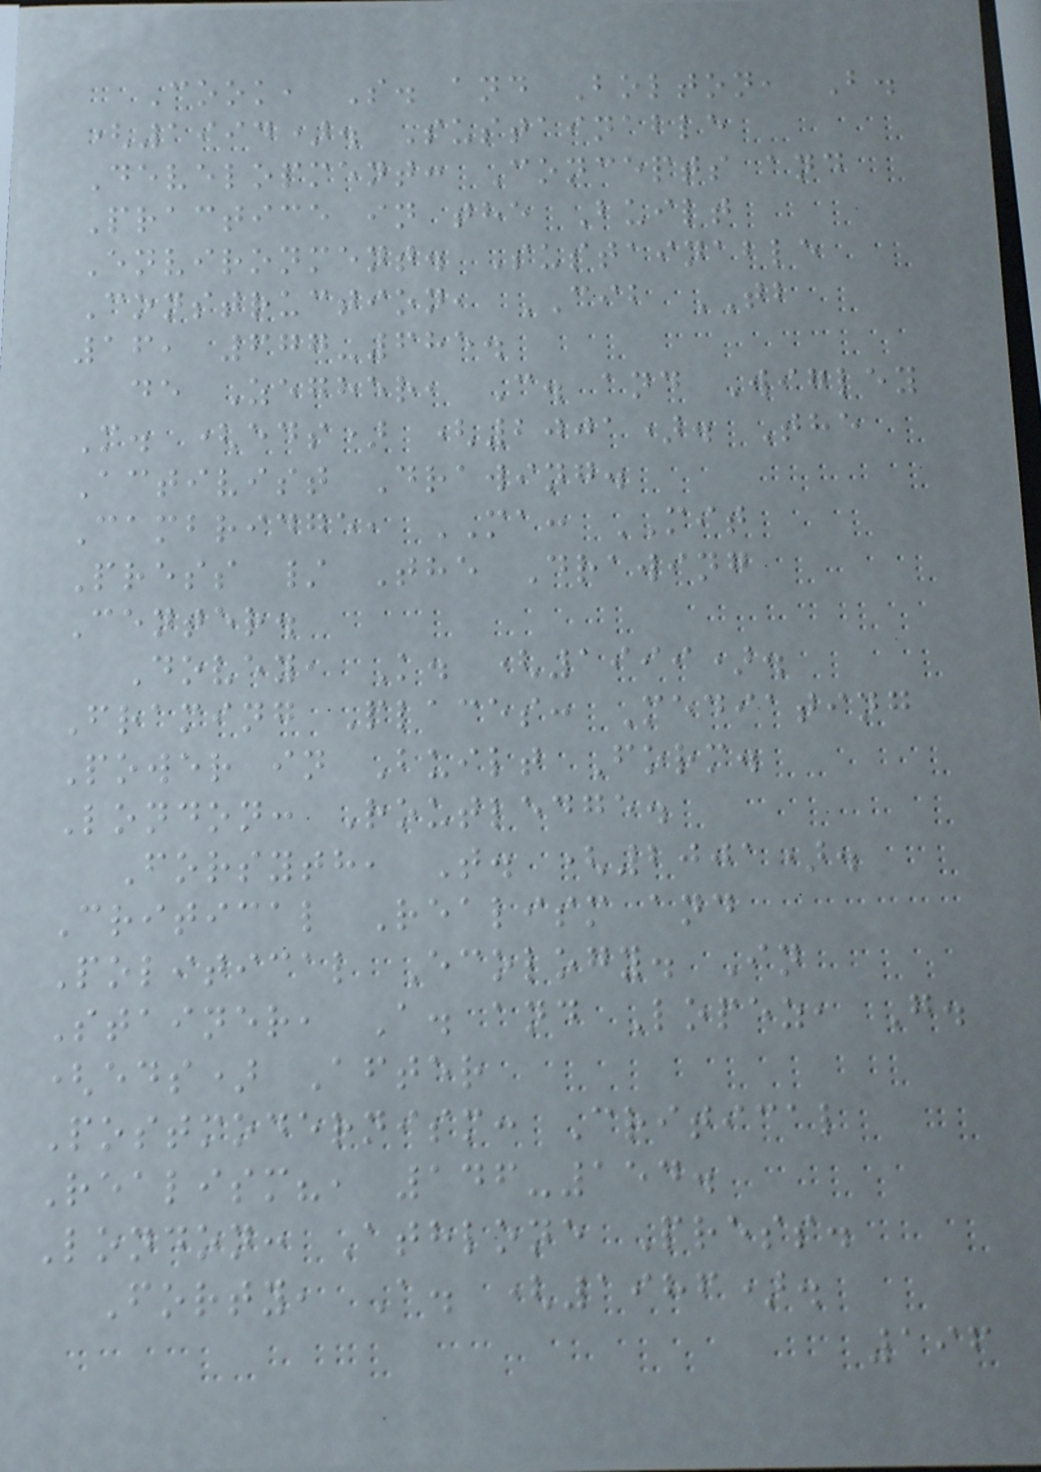Cook, S. and Bolton, B.
(1994). Sustainable
Development: Concepts and
Practice in the Built
Environment. Sustainable
Construction, CIB TB
16, 677-685.
de Zegher, C. and Wigley
M. (eds) (2001). The
Activist Drawing.
Cambridge, MA: MIT
Press / The Drawing
Center.
Dovey, K. (1999).
Framing Places: Mediating
Power in Built Form.
London: Routledge.
Forsyth, T. (2001).
Critical Realism and
Political Ecology. In
Stainer, A. and Lopez, G.
(eds) After
Postmodernism: Critical
Realism?, 146-154.
London: Athlone Press.
Forty, A. (1986).
196
